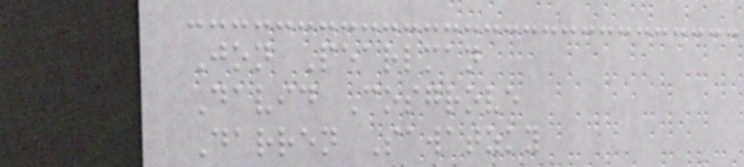Jon Pearlman
David Cosgrove
Darren Sawatzky
